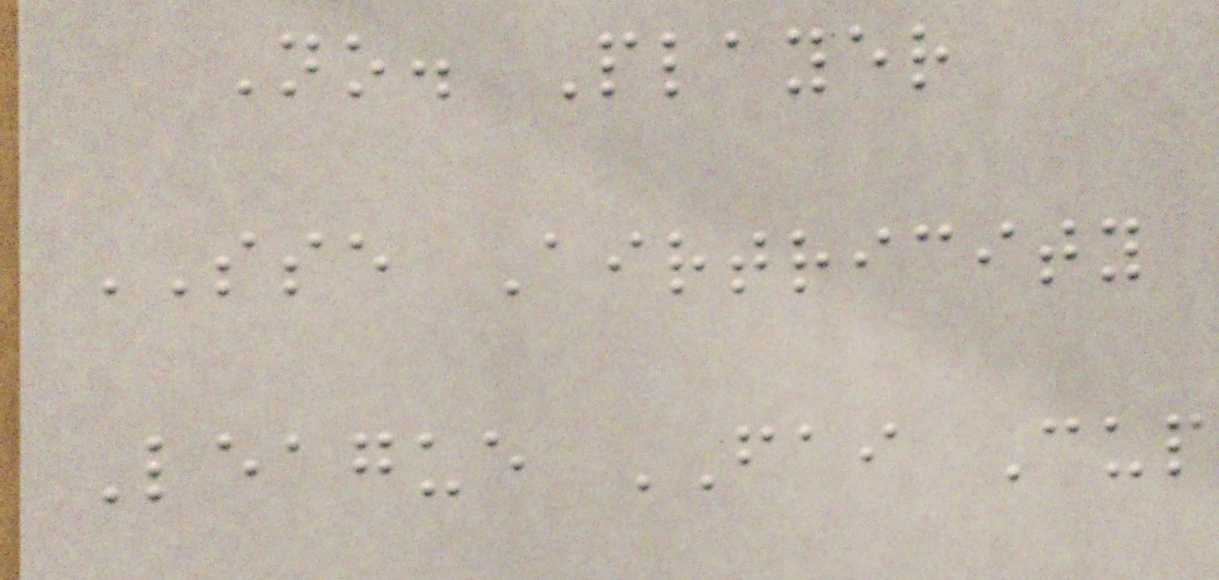No. Player
SSE Airtricity
League FAI Cup
